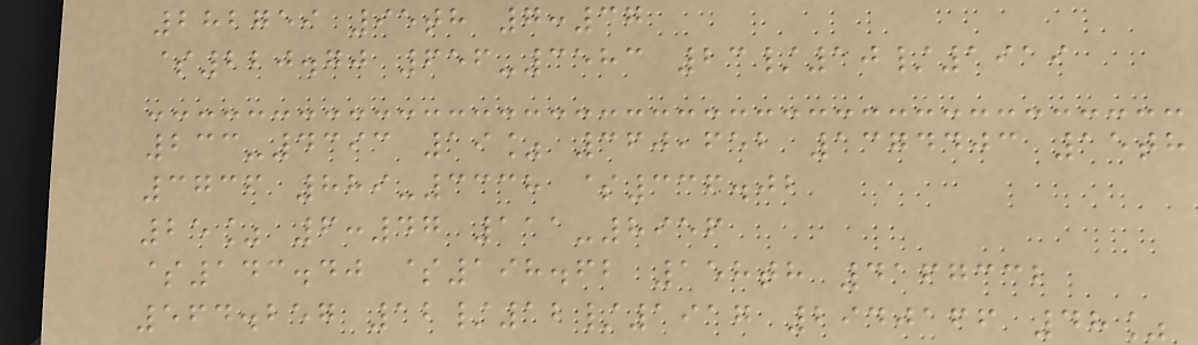282759 95th 7:37
$220.70 656-3583 23/10/1919
233-4393 19% 360,652 1374403 15th
3736 889-3338 $336.02
25% 6:47 111-8956
$143.40 $198.62 158th 4167332
564.257 12/12/1917 2940166 48%
